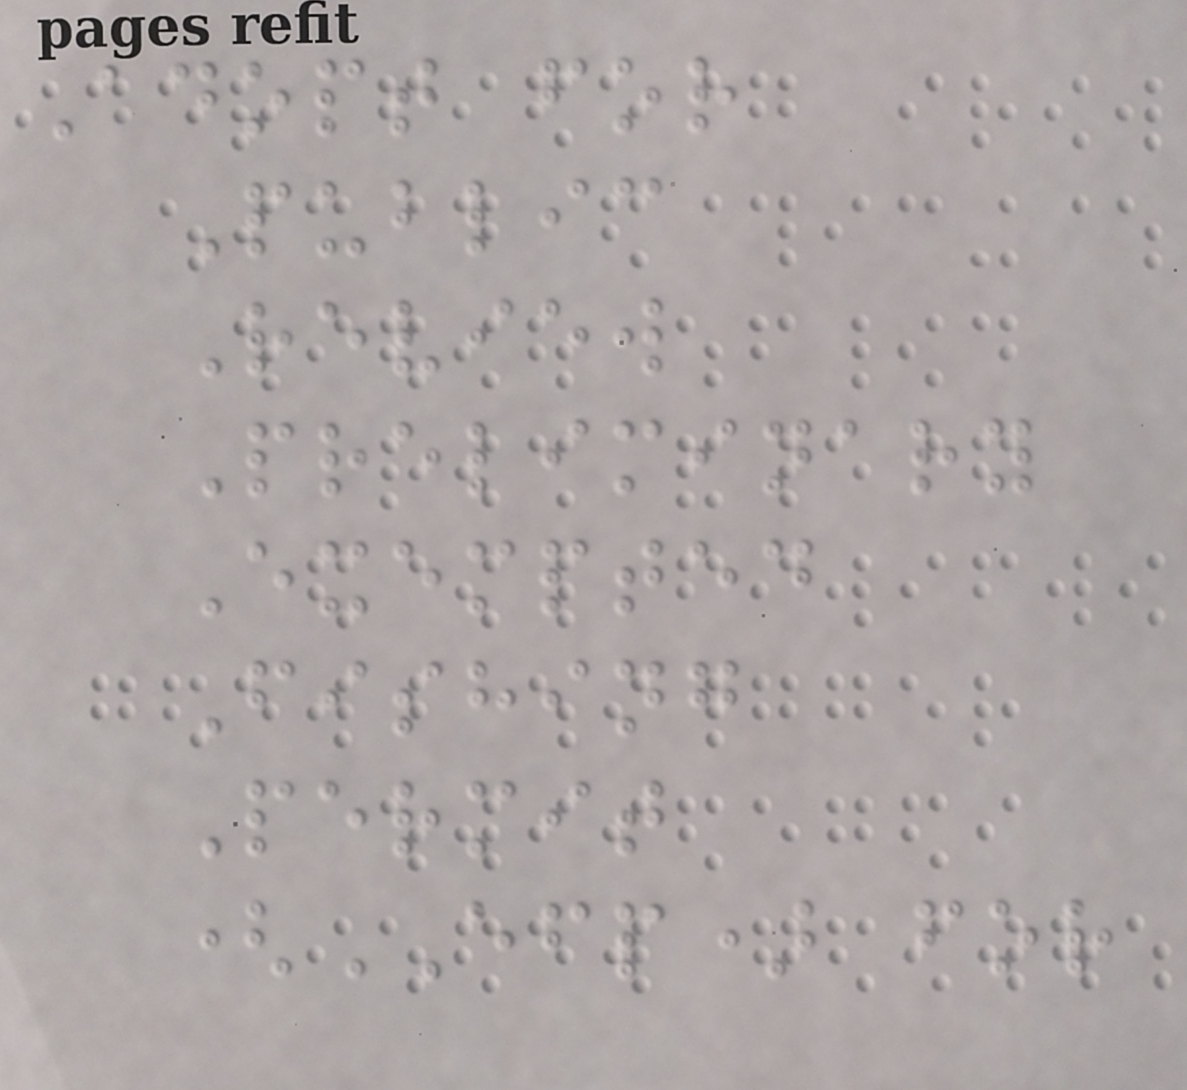Adopt for
Public
Review
Preliminary
Exempted
Fishing
Permit
(EFP) for
